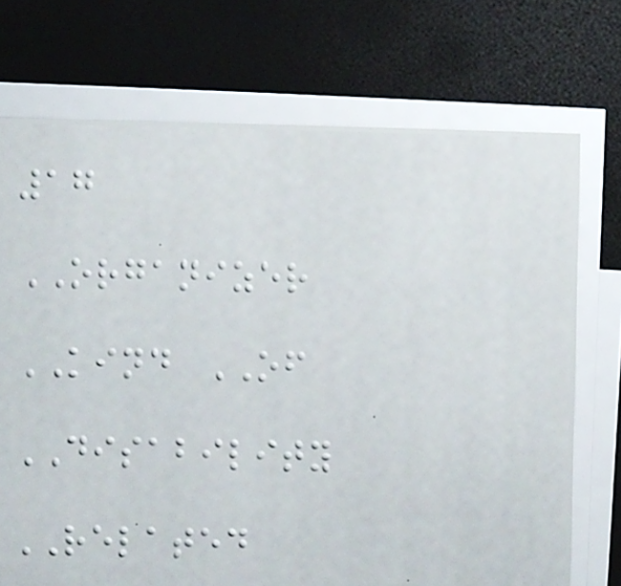17
ORGANIZER
KIND OF
DISABILITY
RELATED
